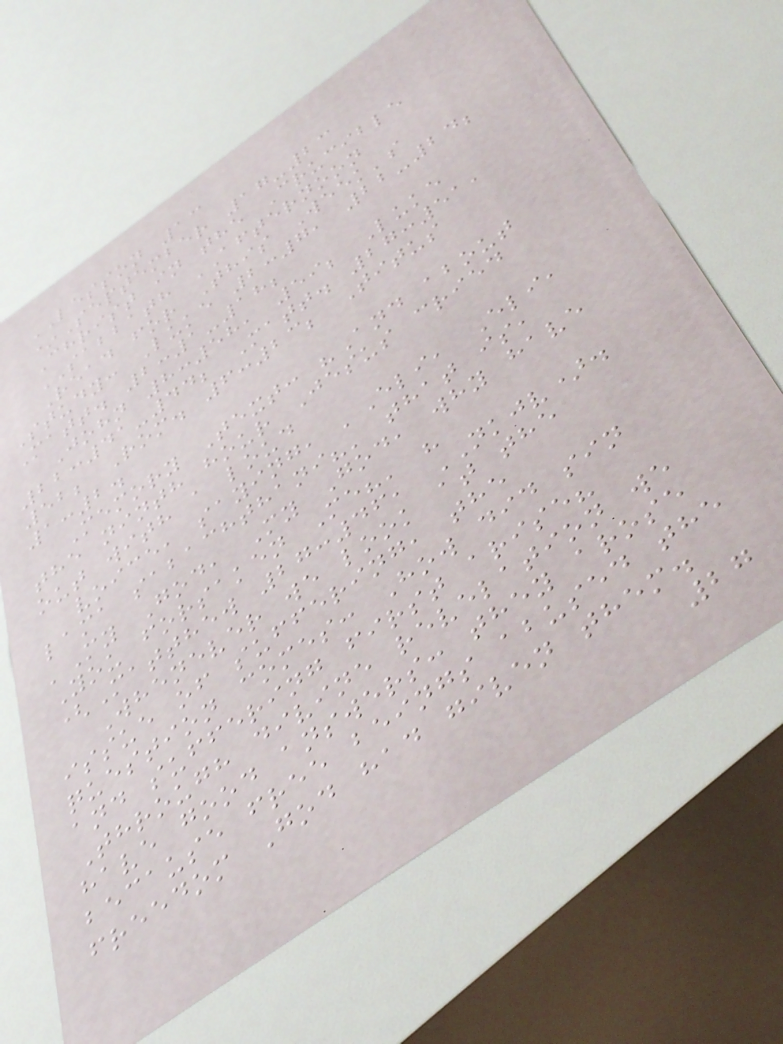LESSON 13
*September 17-23
Christ in the Crucible
SABBATH AFTERNOON
Read for This Week's
Study: Luke 2:7, 22-24;
Matt. 2:1-18;
John 8:58, 59; Luke
22:41-44; Matt. 27:51,
52; Rom. 6:23; Titus
1:2.
Memory Text: "And about
the ninth hour Jesus cried
out with a loud
voice, saying, 'Eli, Eli,
lama sabachthani?' that is,
'My God, My God, why have
You forsaken Me?' "
(Matthew 27:46, NKJV).
Whenever we look at the
issue of suffering, the
question comes: How did sin
and suffering first arise?
Through divine revelation we
have good answers: they arose
because free beings abused the
freedom God had given them.
27
